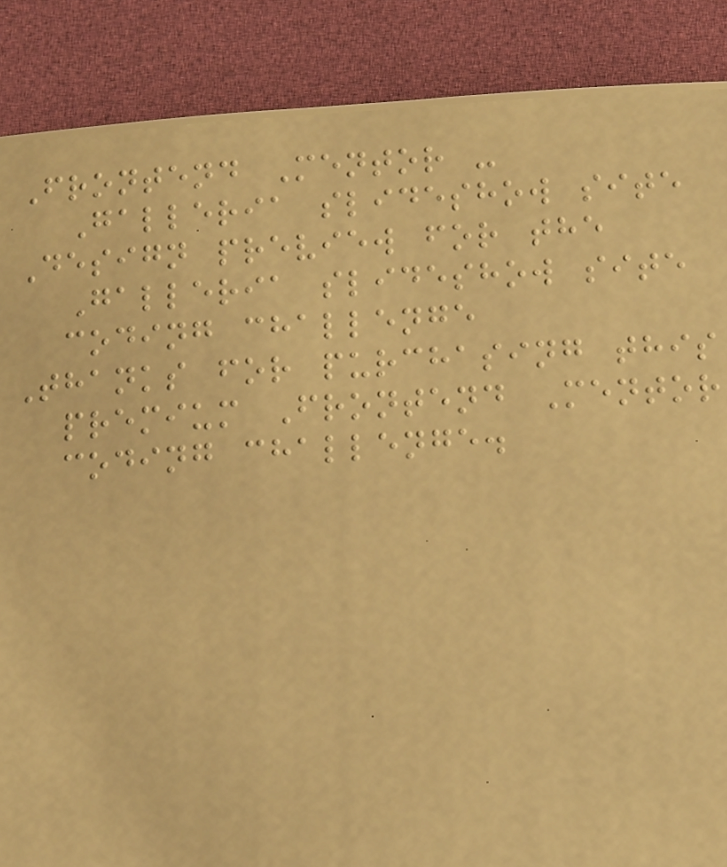Frontend Mentor -
Galleria slideshow site
Design preview for the
Galleria slideshow site
coding challenge
Thanks for purchasing this
premium Frontend Mentor
coding challenge.
